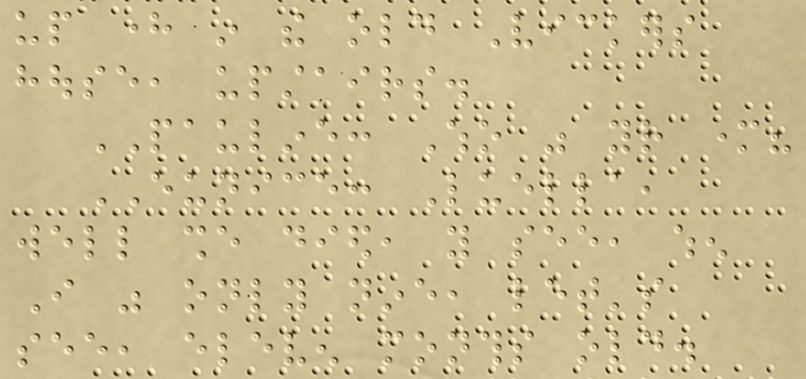up here in the old Vickers
house, upstairs.
PAULINE: Who was your mother?
EUNICE: Luella,
well she died, you see, when
I was only nine, let's
see, eleven months old.
